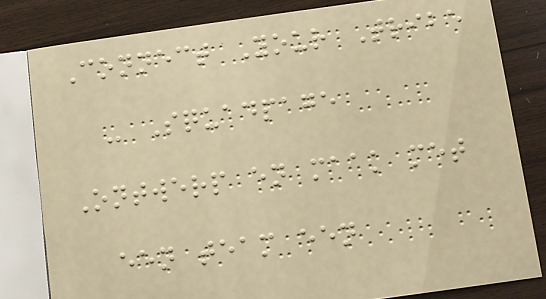Connect Your Tribe
- Squadpage
Ontwerp en maak met
een team een
